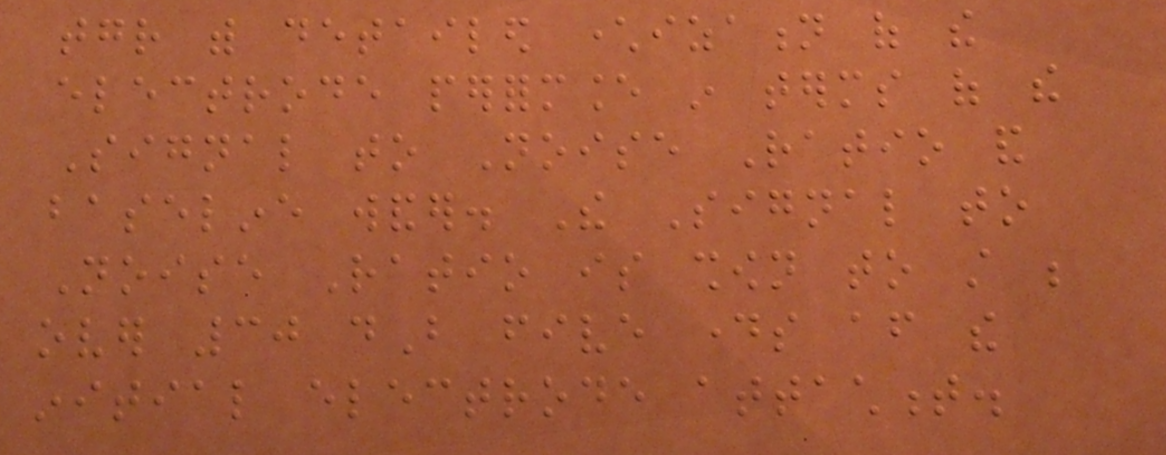together with detailed characterization of the
electrode performance in terms of the
Signal to Noise Ratio and
baseline wander. The Signal to
Noise Ratio is shown to still be
over 30 dB five days after the
initial electrode attachment.
